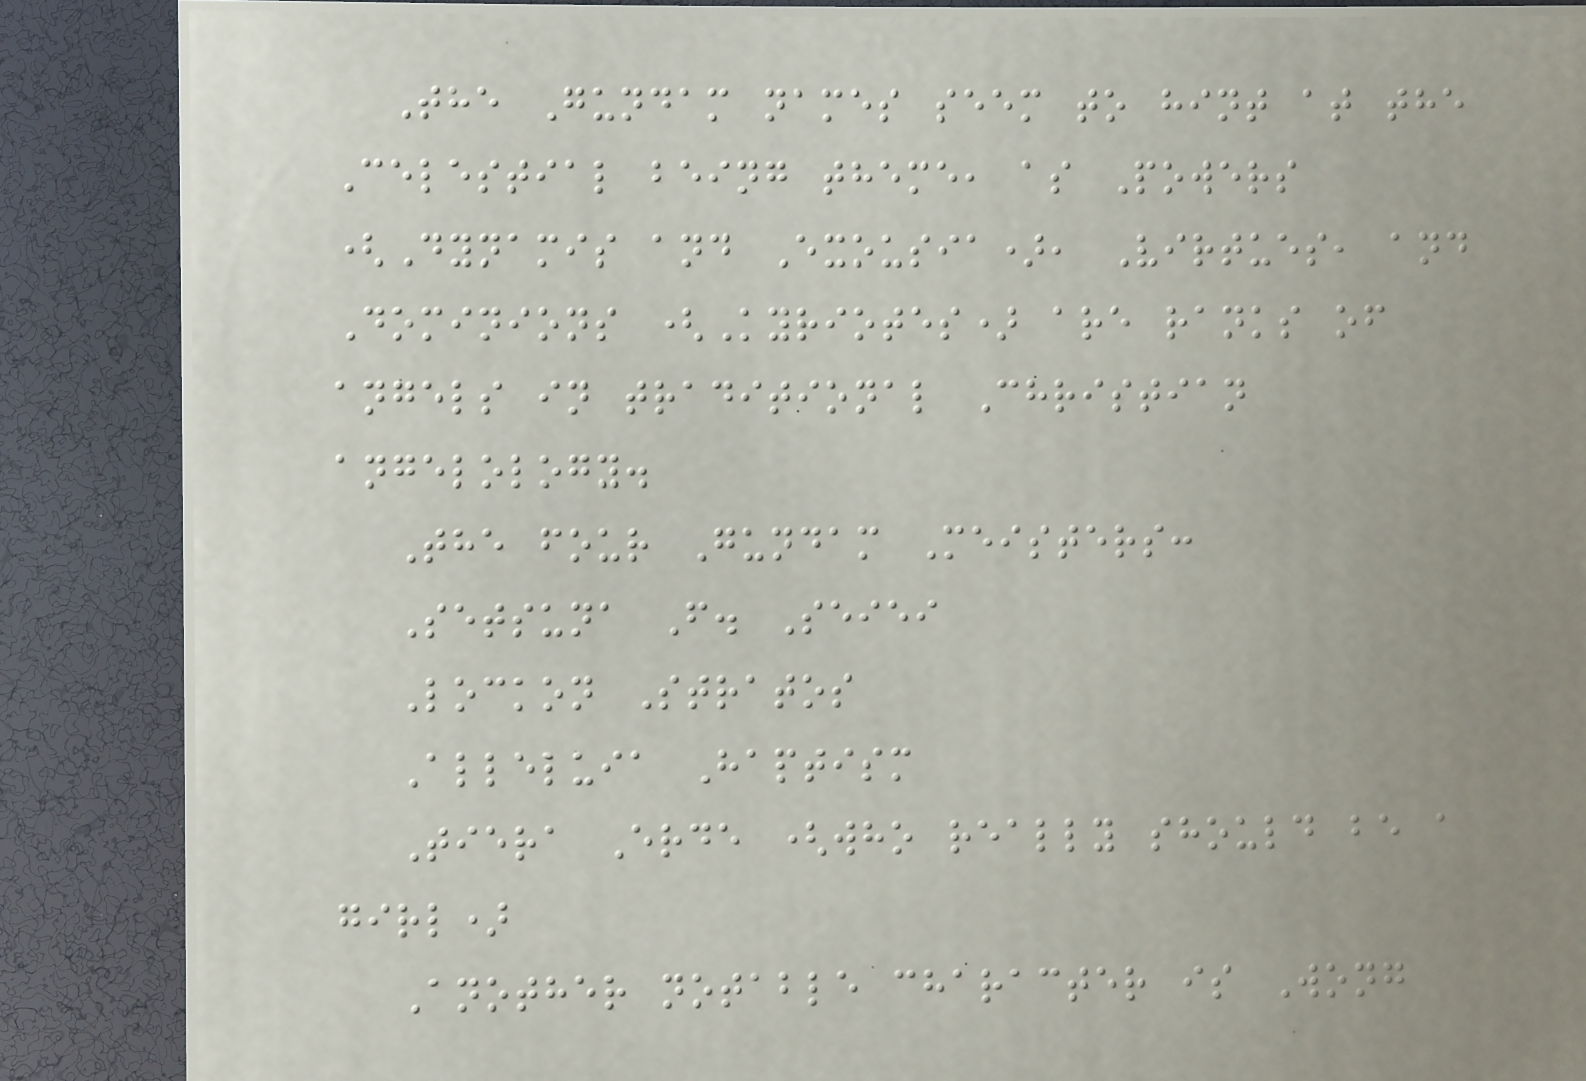The Gundam names seem to hint at the
Celestial being theme, as Powers
(Dynamis and Exousia), Virtues, and
Dominions (Kyriotes) are ranks of
angels in traditional Christian
angelology.
The four Gundam Meisters:
Setsuna F. Seiei
Lockon Stratos
Alleluia Haptism
Tiera Erde (who really should be a
girl)
Another notable character is Wong
